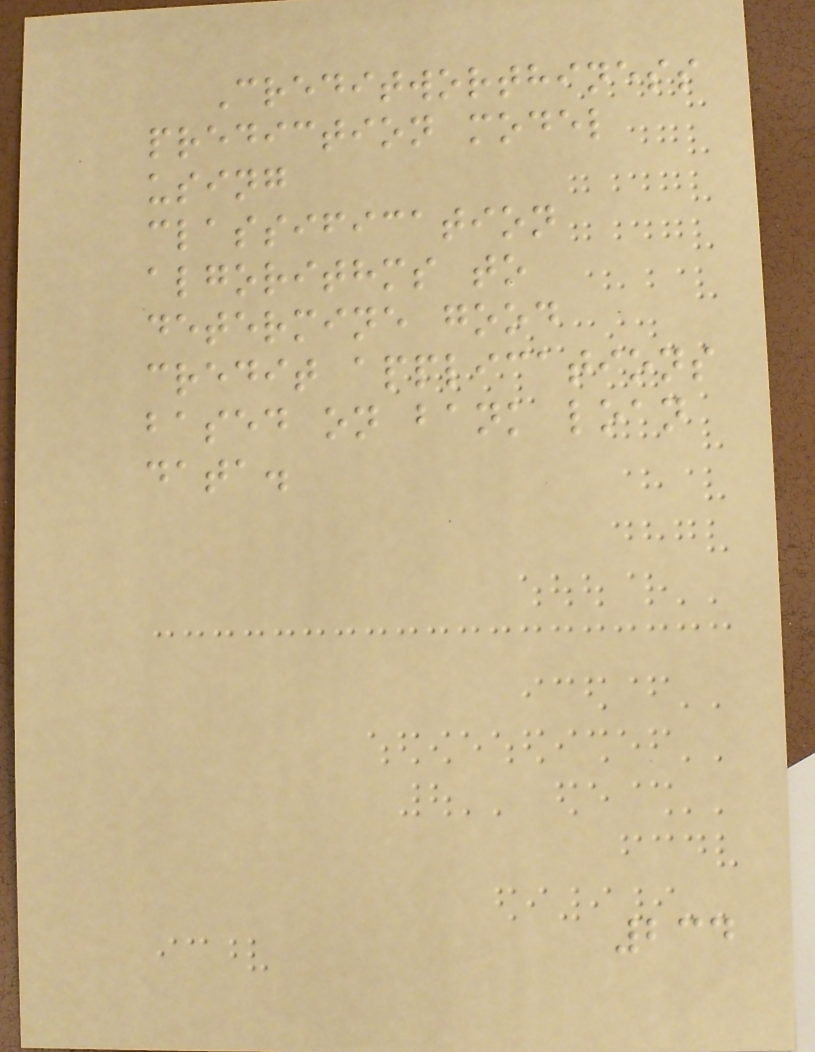Creditworthiness
prediction model
using
classification
algorithms to
determine good
credit applications
based on bank loan
data.
234
